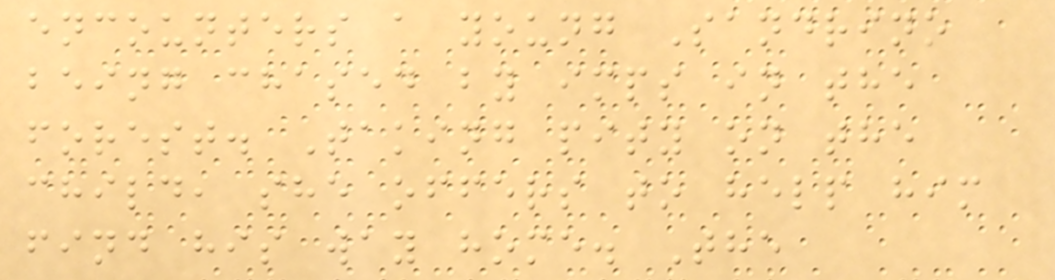encounters a young Sandrino
being chased by imps in the
forest. Taking pity on the
child, she offers to help him
find his way home. The
